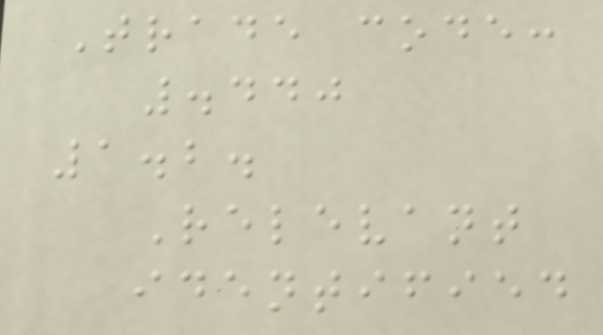Trade code:
.440
1.2.
Relevant
identified
